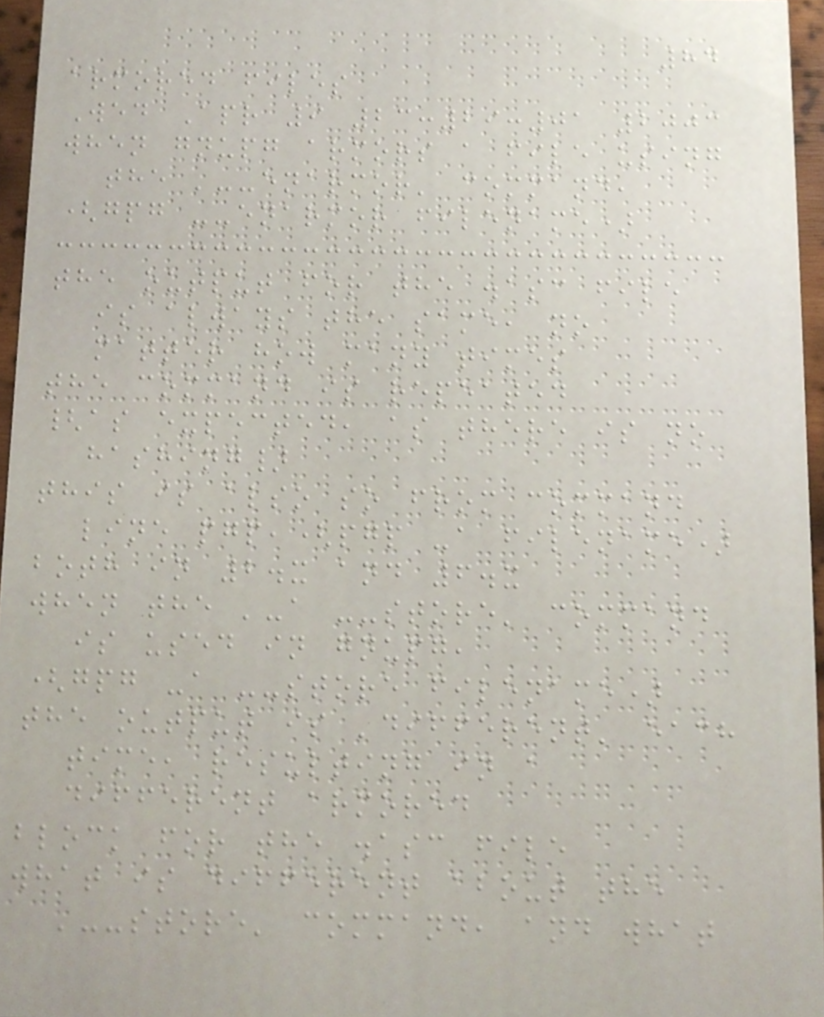84
armored files
Wed Apr 9 23:29:01 2003
when gnupg armors a file using
the '--enarmor' command,
(gpg --enarmor filename)
the output for the .asc file
is always the same, no
matter how many times
the command is repeated
{as expected, as there is no
hashing}
this is also so from command
line pgp,(pgp -a filename)
both in 2.x and 6.x
when the '-a --store' command
is used in gnupg,
(gpg -a --store filename)
the output is 'different' each
time, resulting in a
different armored
block for the .asc file
what is different about the
'--store' command, and what
